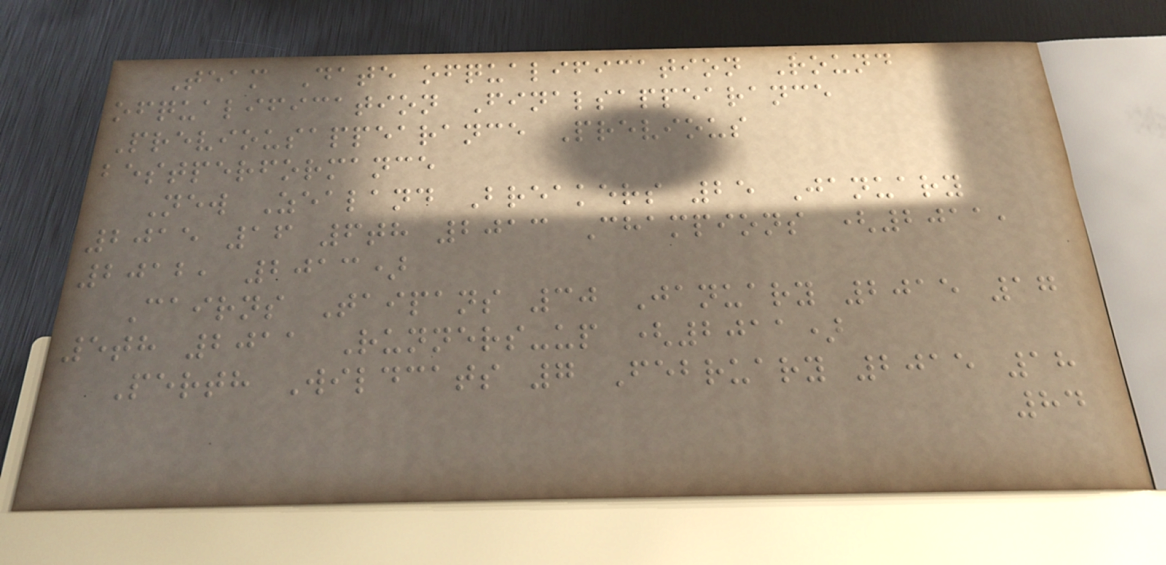Team Date ofqualification Round
ofqualification Finalsappearance
Previousappearance Previous
bestperformance
New Zealand Breakers 25 January
2015 16 6th 2013 Champions (2011,
2012, 2013)
Cairns Taipans 30 January 2015 17
5th 2011 Runners-up (2011)
Perth Wildcats 7 February 2015 18
84
